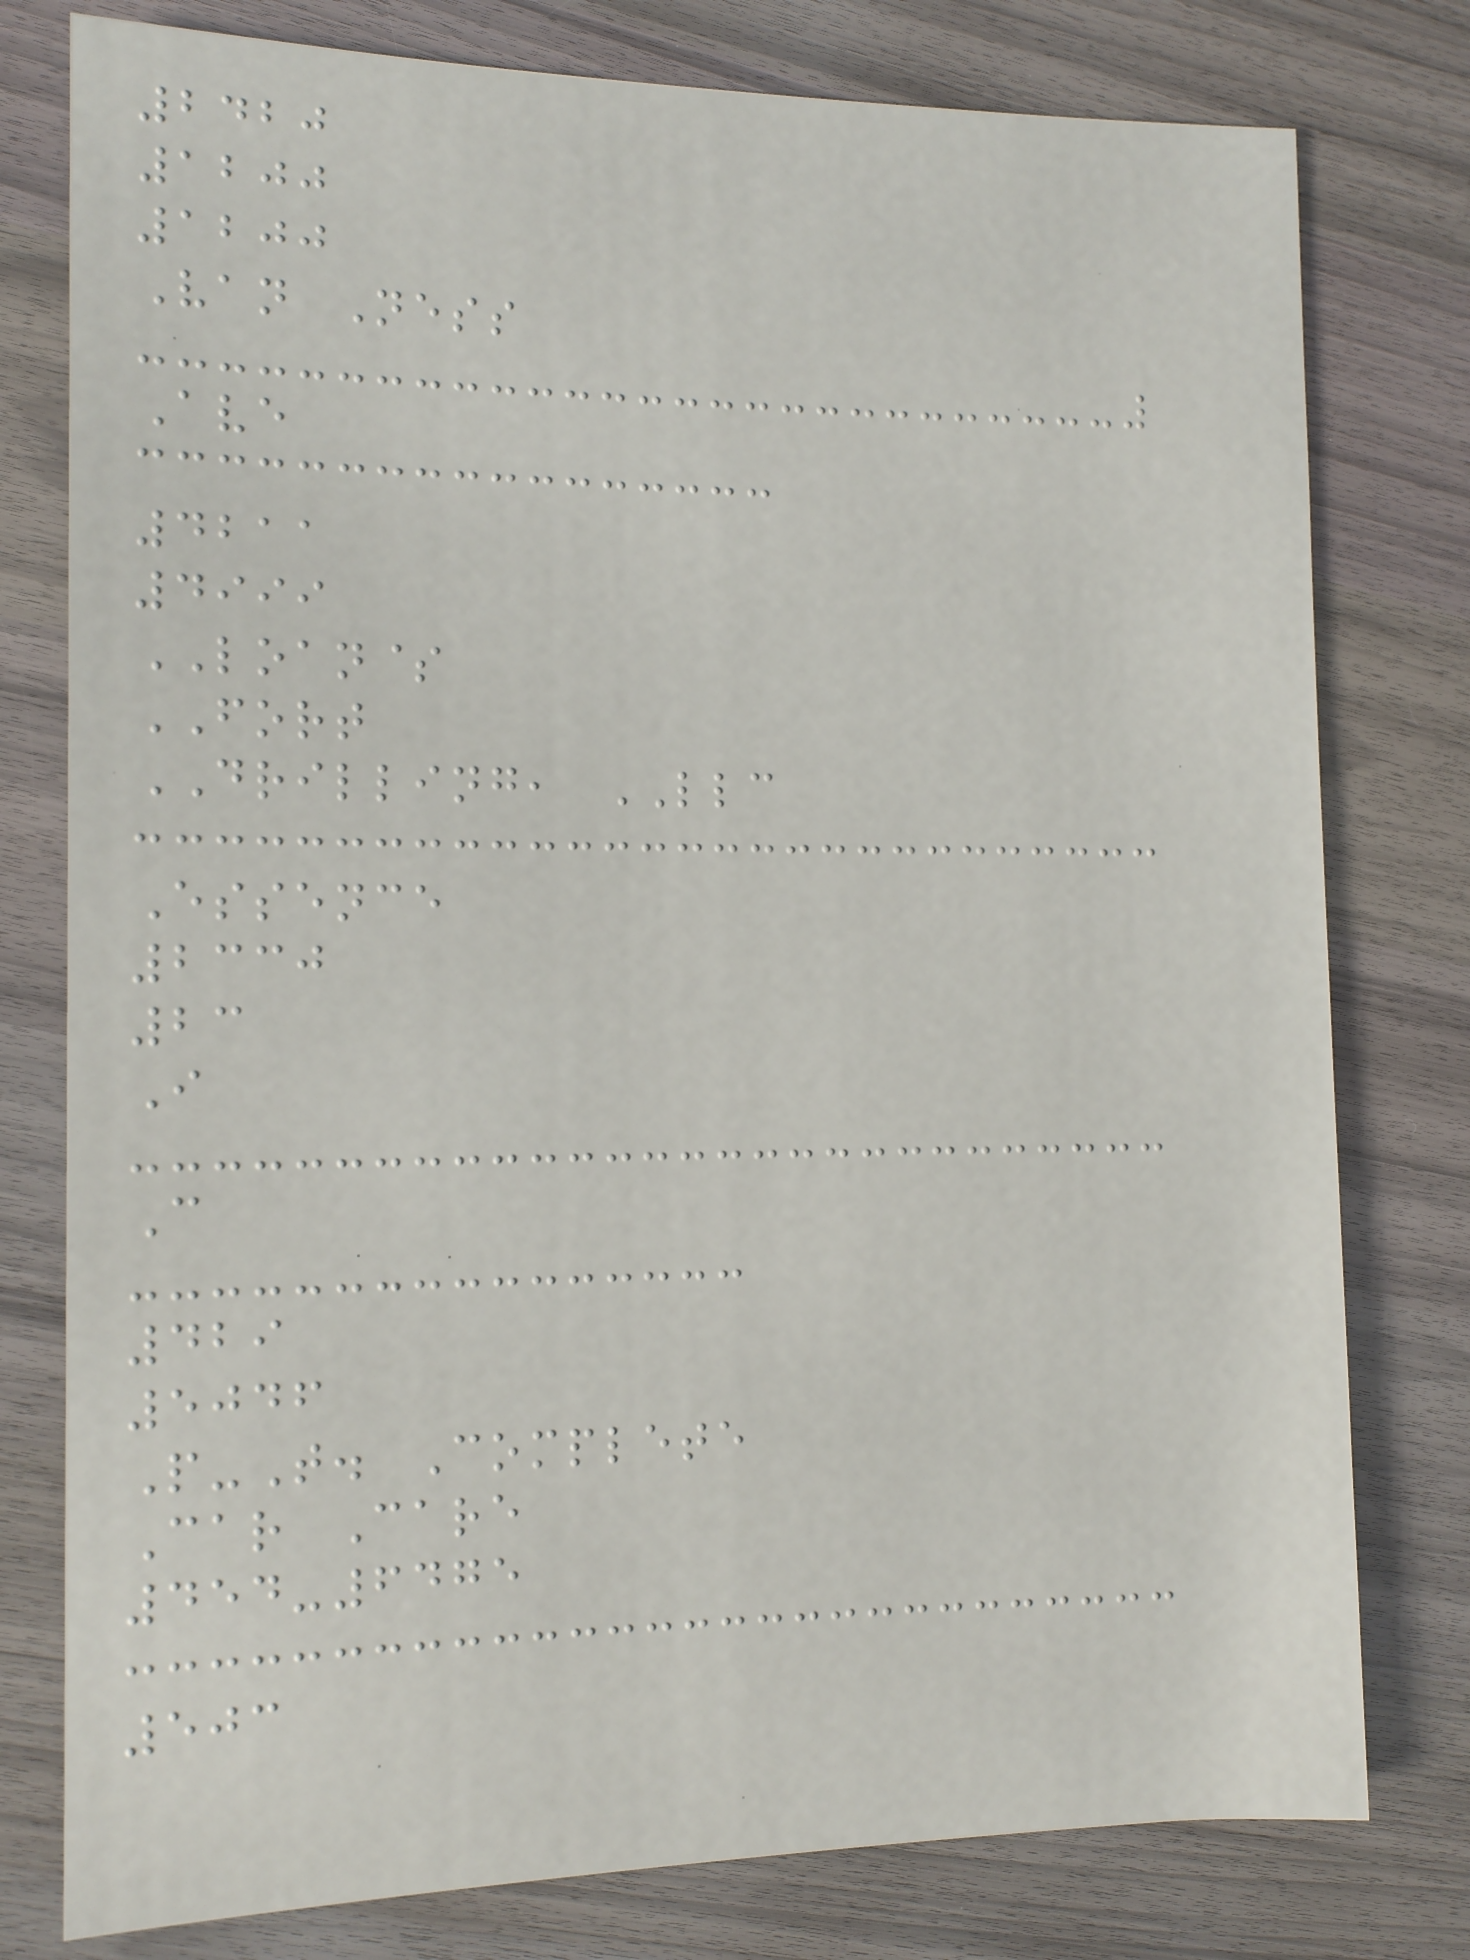2420
1200
1200
Van Ness
Ave
4211
4999
LOAN$
FORT
DRILLING, LLC
Essence
2330
23
I
C
429
5046
P-T. Complete
Car Care
454-6475
503
